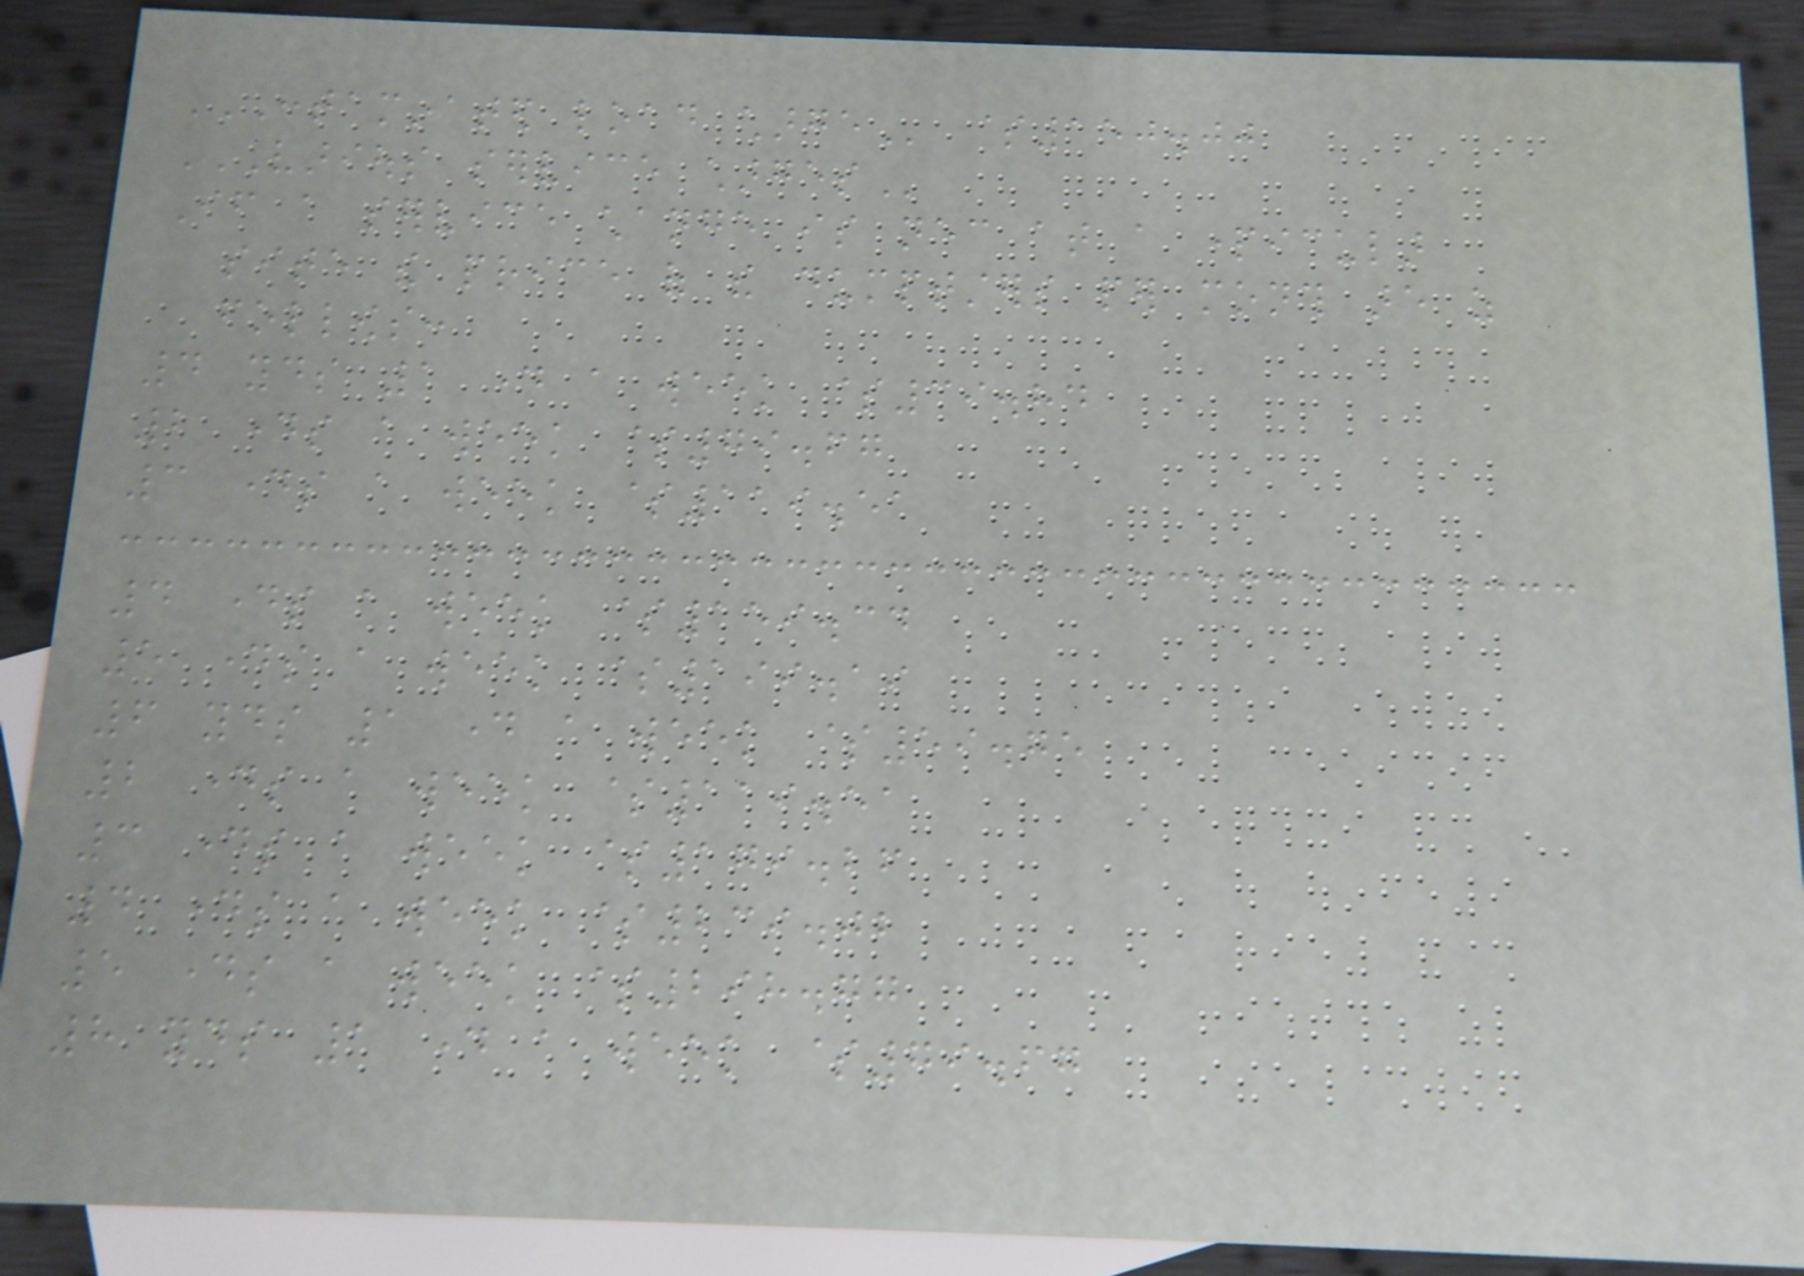CONTAMINATED LOAD CHARGE $150.00
VARIOUS SERVICE CHARGES
If a service change is necessary at a particular
site the price of the dumptsters per month are as
follows:
4 yds 1 day a week $39.84
2 days a week $79.67
3 days a week $119.51
4 days a week $159.34
5 days a week $199.19
6 yds 1 day a week $59.75
2 days a week $119.51
3 days a week $179.26
4 days a week $239.02
5 days a week $298.77
8 yds 1 day a week $79.67
